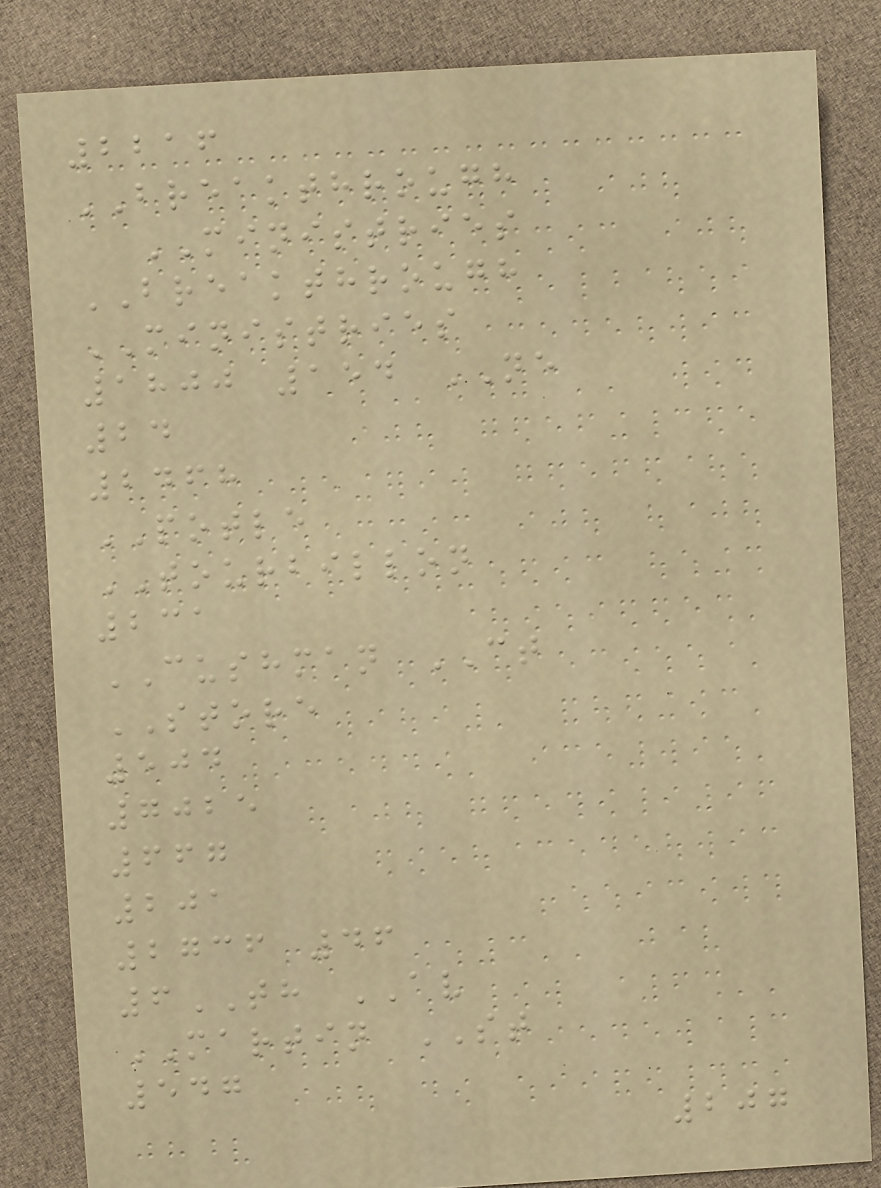2216
BREAKTHROUGH
MINISTRIES
BREAKTHROUGH
MINISTRIES
1800 154 NE
24
2468
POTLE
TOURBILLON
231
CUSHMAN CT
STORE
504
7025
667
201
2736 46
6TH AV
MARTIN ST
547
207
